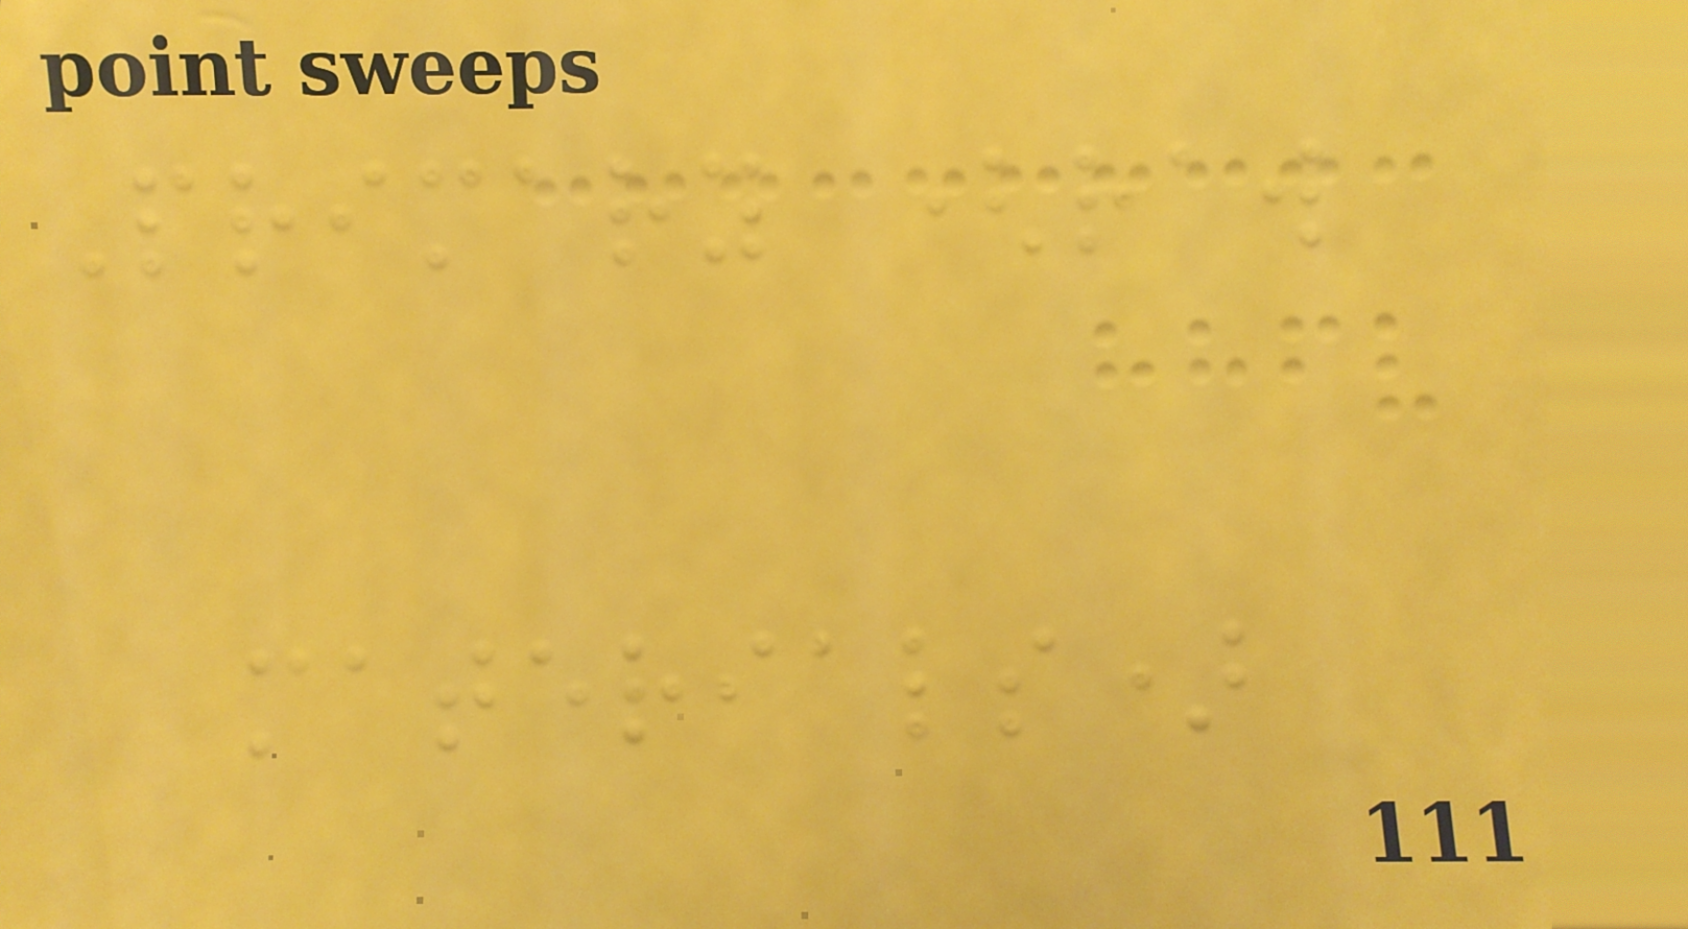Primary (raw
materials)
